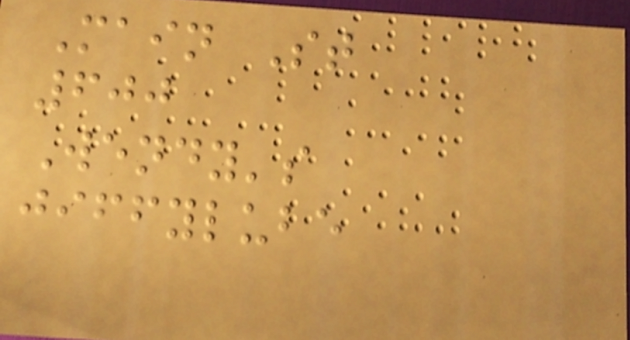Main St
600
Wendy's
jiffylube
